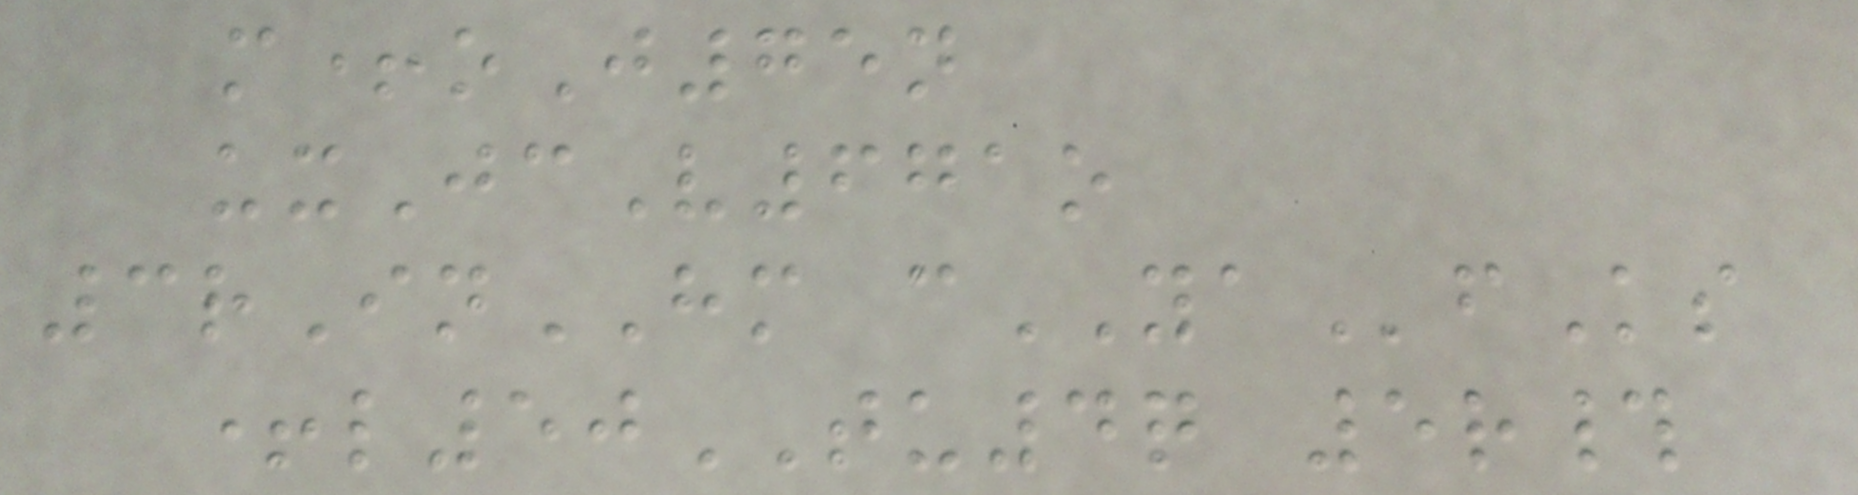m+oJ75n
uxJcV671o
3rInHM cYAfKs
+l50TU4q 5r#
